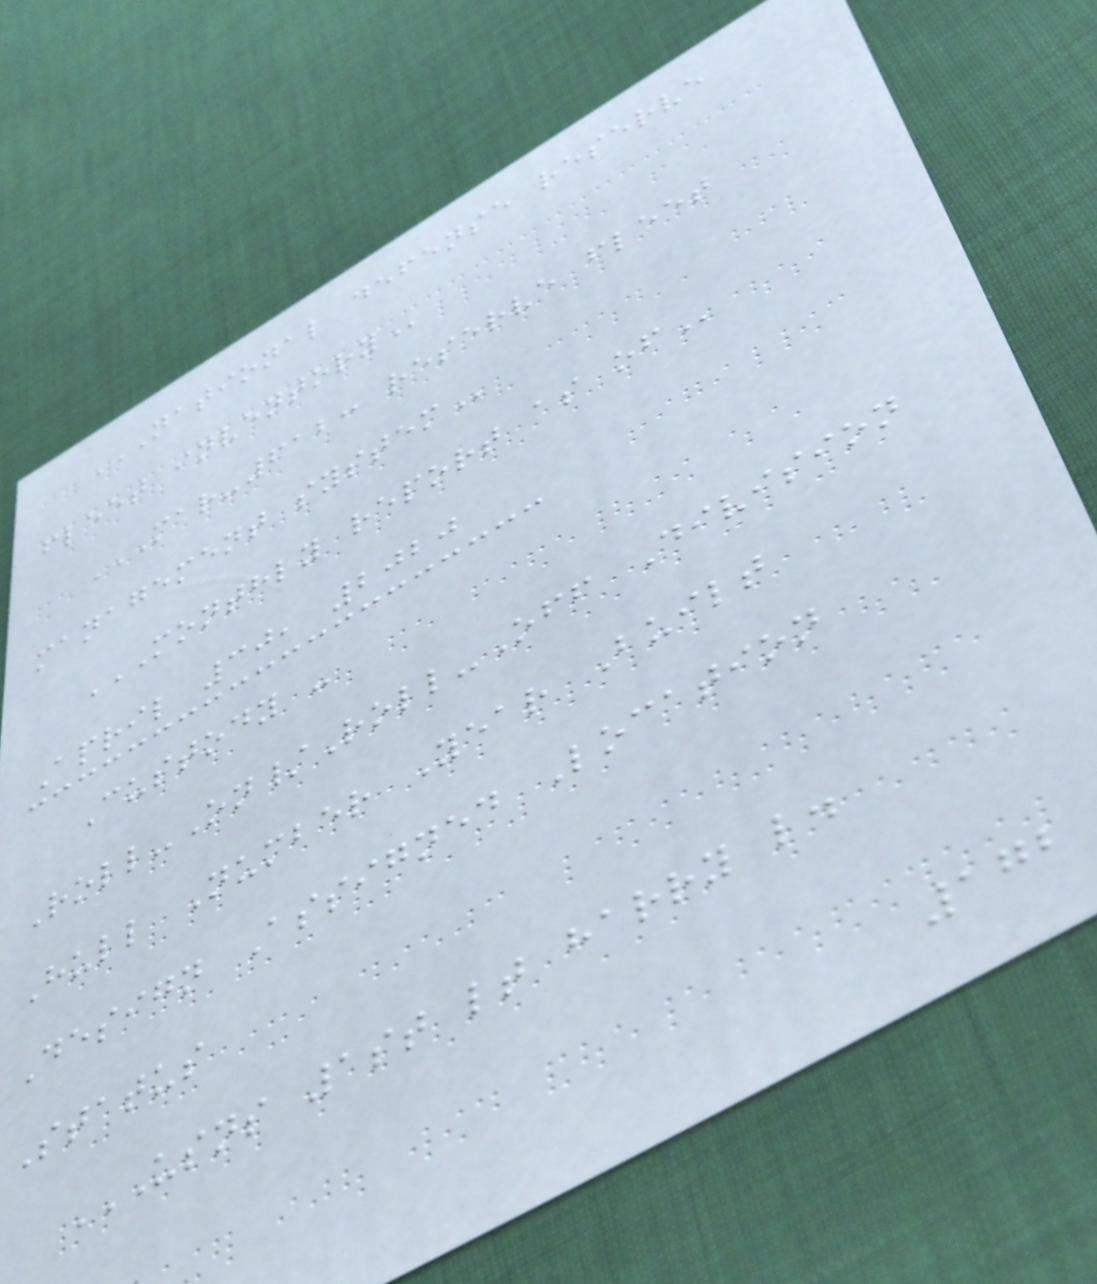NATIONAL DEFENSE RESERVE
FLEET INVENTORY
MAR-612: RESERVE FLEET
MANAGEMENT SYSTEM
MONTHLY REPORT AS OF
April 30, 2020
Custody -
Roll-On/Roll-Off Division
Hull Number Year Built
Design Assigned Location
Status
USNS 1ST LT HARRY L.
172
